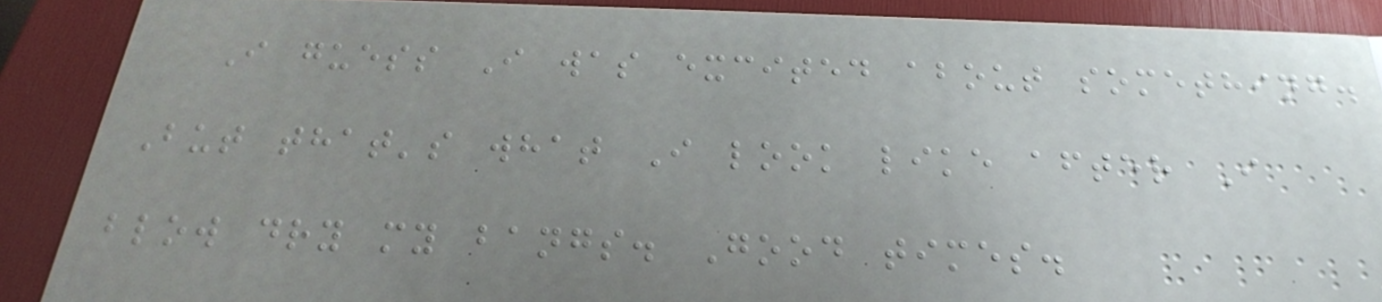I guess I was excited about something.
But that's what I look like after I
blow dry my bangs. Good times.
